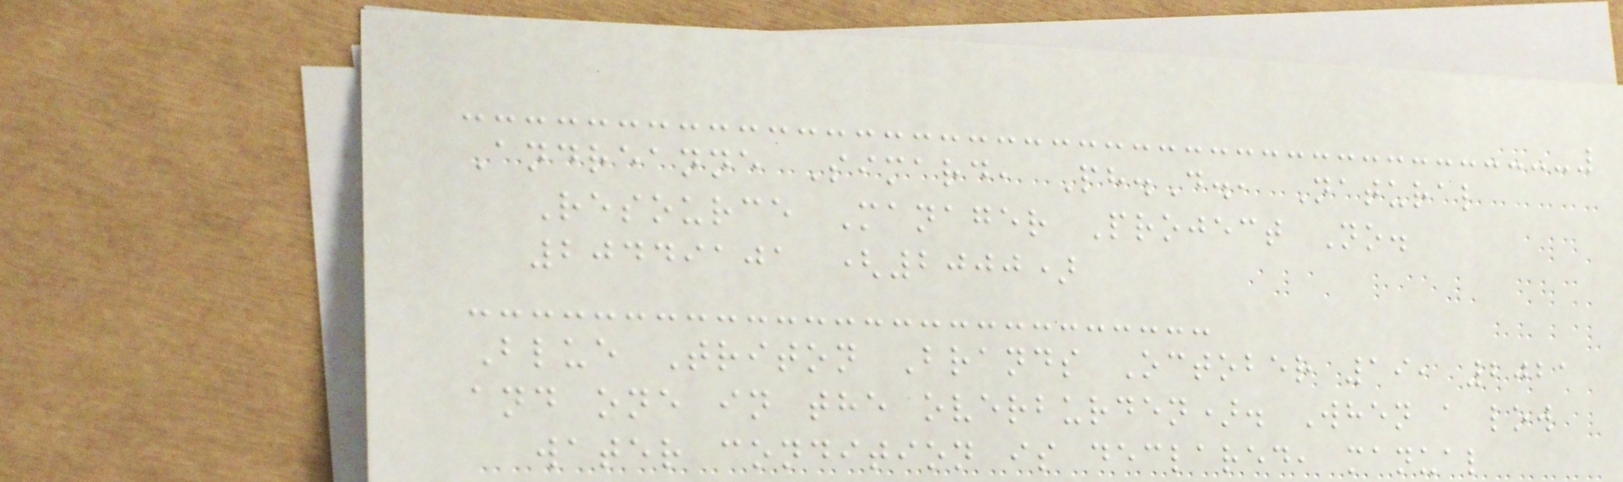Andreanne Simard, Ph.D., Natural
Resource Manager Project No.
20449101 (2000)
Blue Triton Brands October 19, 2021
and one in the overburden). When a low
water condition is declared, manual
